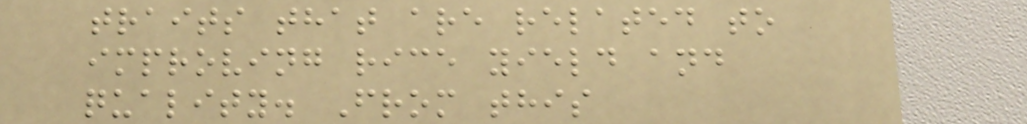traits that are related to
improving rice yield and
quality. From this
